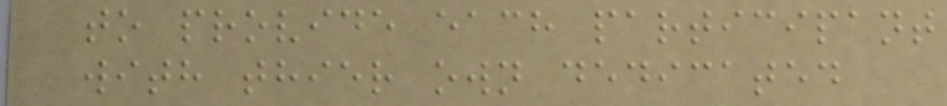to provide each participant
with thier own dedicated
